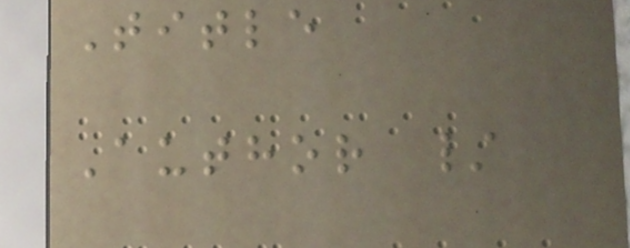Title
Author /
